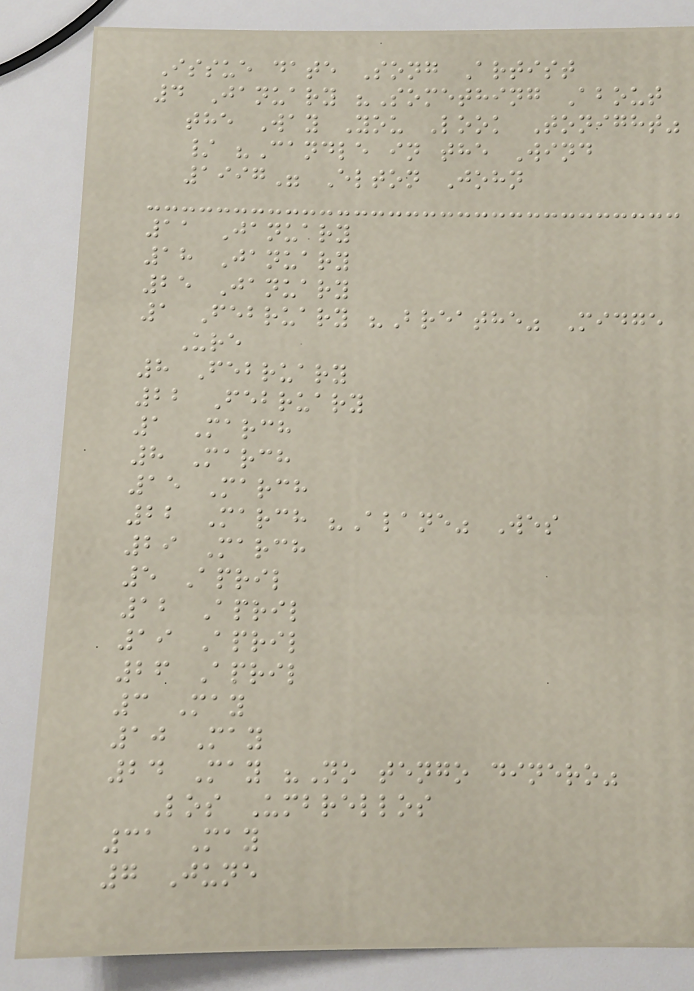Issue date Song Artist
4 January "Something About
the Way You Look Tonight"
/ "Candle in the Wind
1997" Elton John
11 January
18 January
25 January
1 February "Breathe" Midge
Ure
8 February
22 February
1 March
8 March
15 March
22 March "Alane" Wes
29 March
5 April
12 April
19 April
26 April
3 May
10 May
24 May "No tengo dinero"
Los Umbrellos
31 May
7 June
